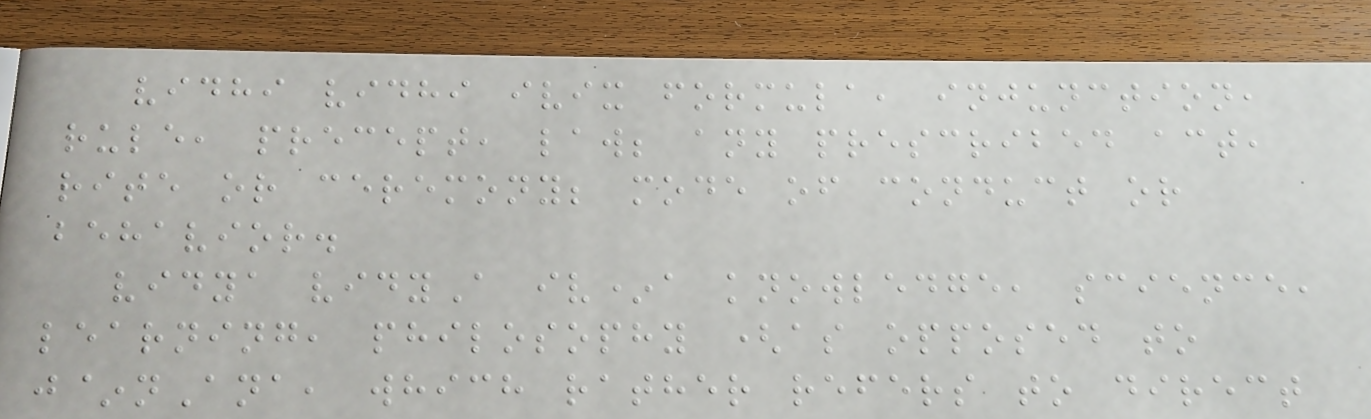vidhi vidhi ivix formula, injunction,
rule, precept, law; any prescribed act,
rite or ceremony; mode of conduct or
behavior.
vidya vidyA iv*a knowledge, science,
learning, philosophy (as opposed to
j~nAna, which rather refers to direct
